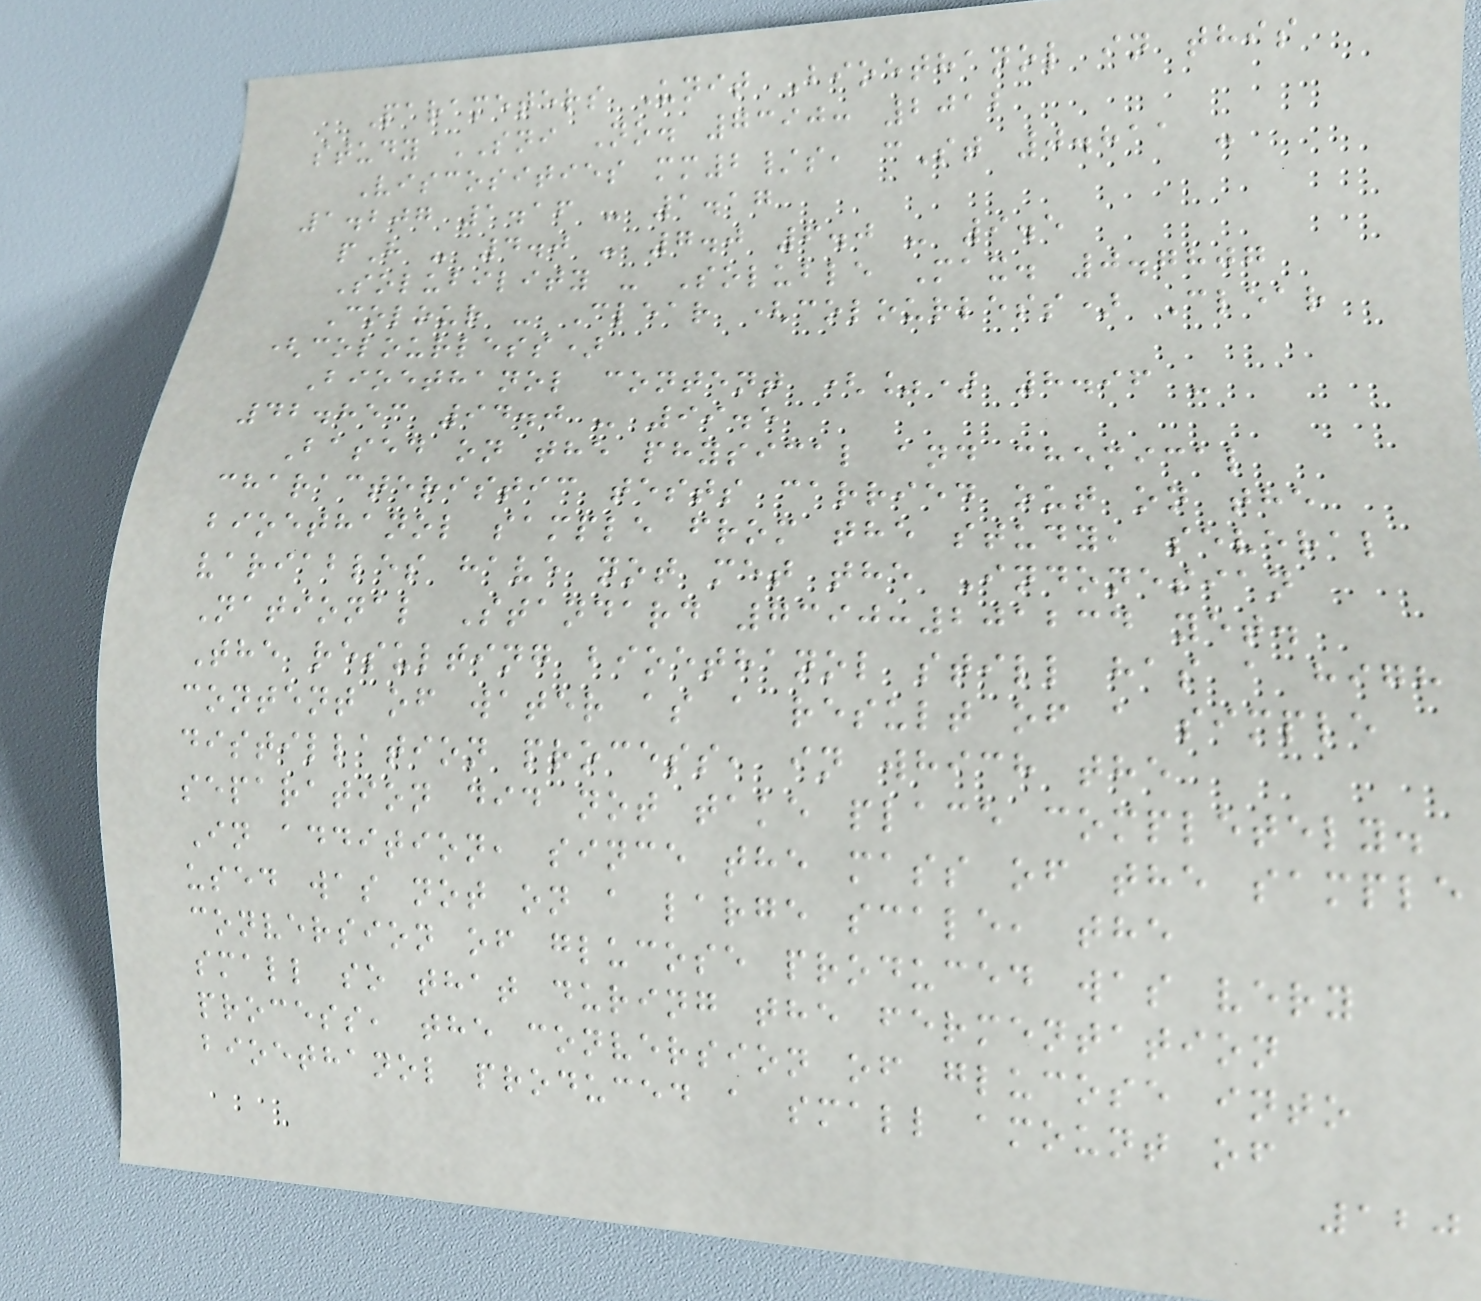Parameters Unit Bioethanol in this
study SNI No. 7390: 2012
Viscosities mm2/s, cSt 0.811 -
1.207 1.16 - 1.17
pH - 4.0 - 7.0 6.0 - 9.5
Solubility - Soluble Max. 0.7807
Colour - Clear (colourless) Clear
(colourless)
Bioethanol content (%) 8.96 -
42.853 94.0 - 99.5
Based on the physical and chemical
characteristic tests carried out on the
bioethanol sample from the study, several
variables have not met the Indonesian
National Standard 7390:201234 yet.
The resulting bioethanol still has a high
content of water as a result of a simple
distillation process, in which the
separation did not take place completely.
In addition, since the mass of the sample
used was not on a large scale, the
conversion of glucose produced was very
small so that during the fermentation
process, the conversion of glucose into
bioethanol produced a small amount of
120
